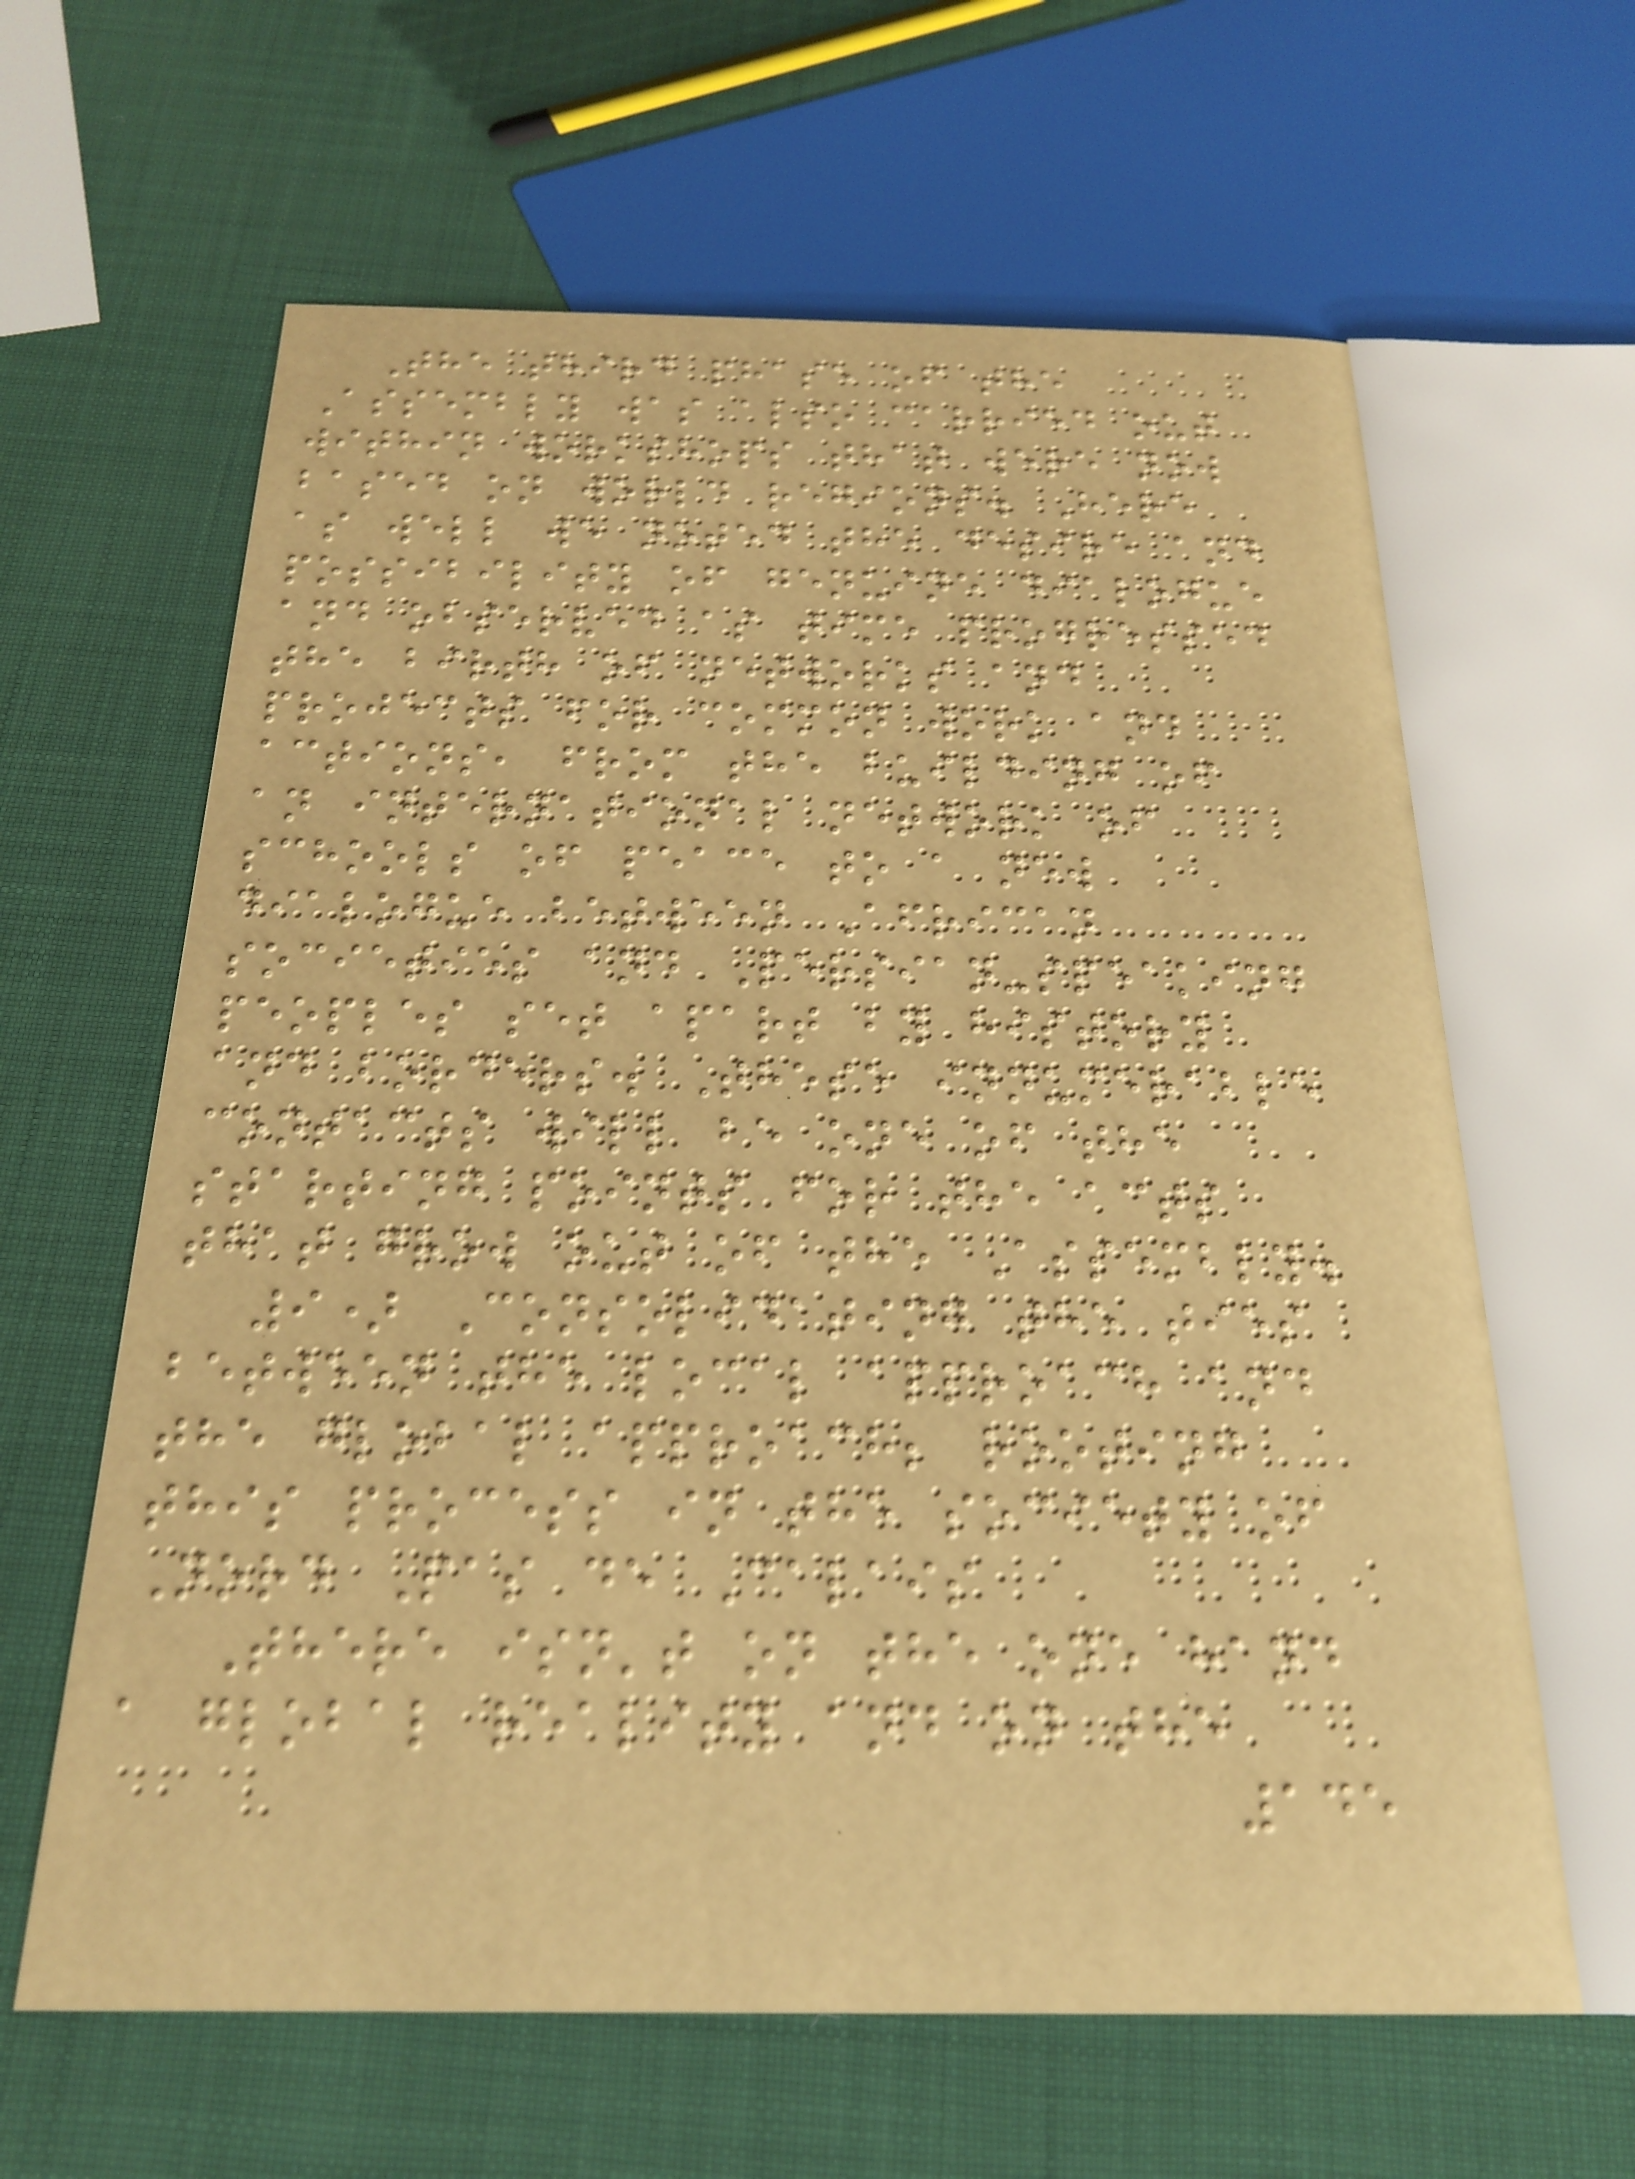The third phase of the
Assembly was also carried out
within workshops that were now
based on world regions. Here
as well we noted the desire and
possibility of genuine dialogue
and observed as time progressed
the birth of networks and
projects for common work and
actions, from the building of
an international network of
schools of peace to a new
dialogue between African
societies and Persian-speaking
peoples set apart by history
and borders. These innumerable
contacts will be one of the
starting points for the acts
that grow out of the Assembly.
9) Consolidating the ties
between the local approach and
the global approach; rooting
this process in the society of
Nord Pas de Calais
There isn't on the one hand
a global reality and on the
145
